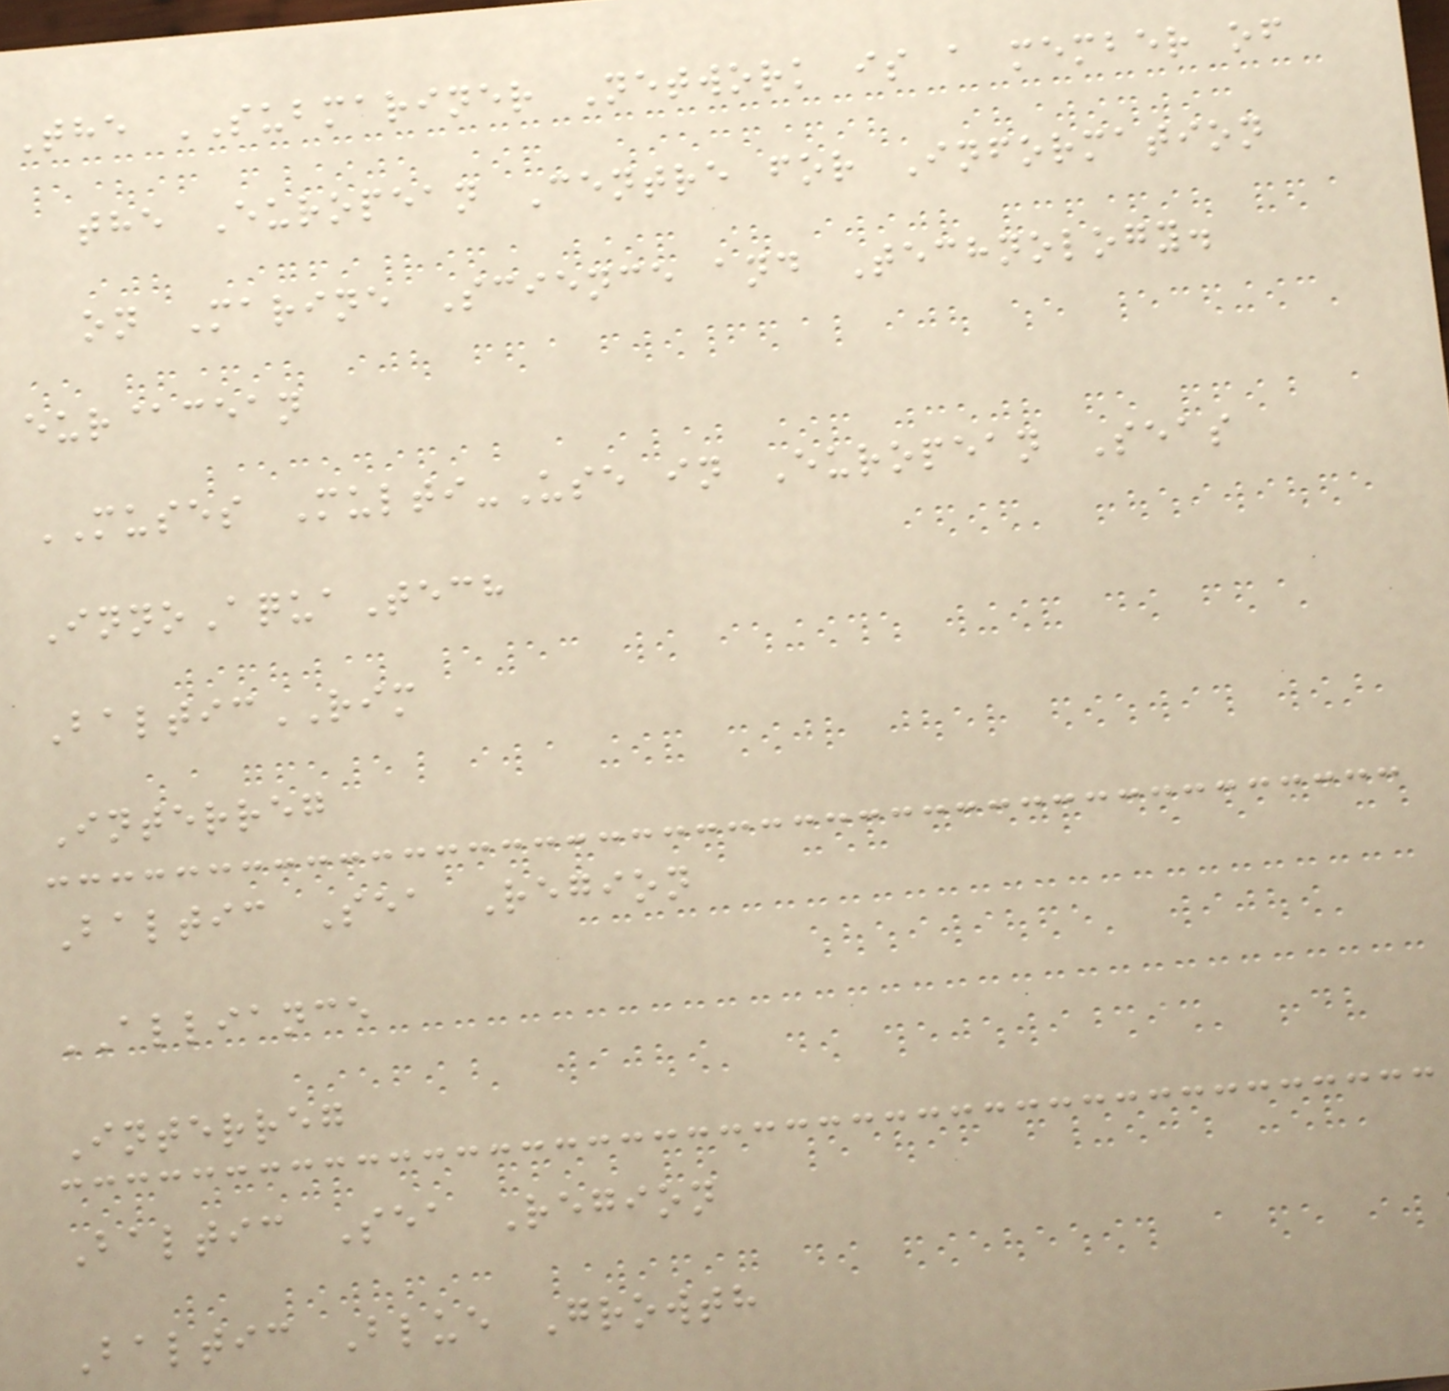The SUBMARINER Network is a member of
the European Centre for Information
on Marine Science and Technology.
eur@cean
MUSES Multi-Use in European Seas
InnoAquaTech
BalticRIM
Interreg
Baltic Sea Region
ALLIANCE
Interreg
Baltic Sea Region
Baltic Blue Growth
